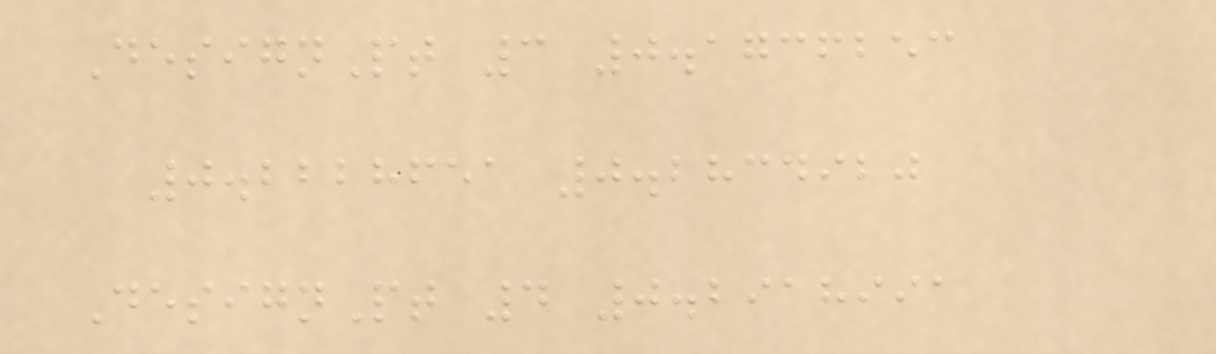DesignPt 3 0.1736253
0.2228651 0.2834920
DesignPt 4 0.2918991
